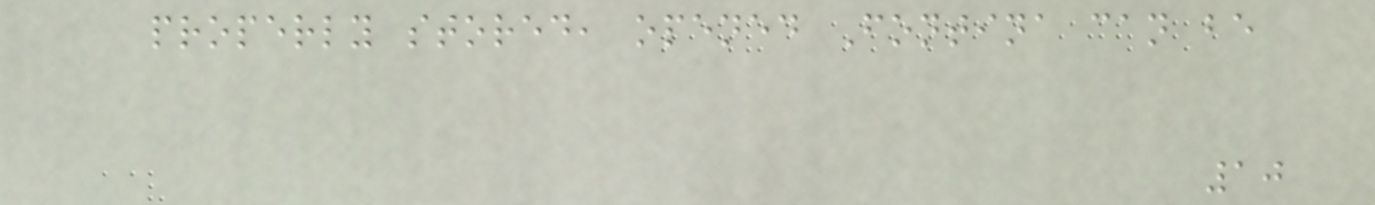properly stored, opened Fontina can be
10
